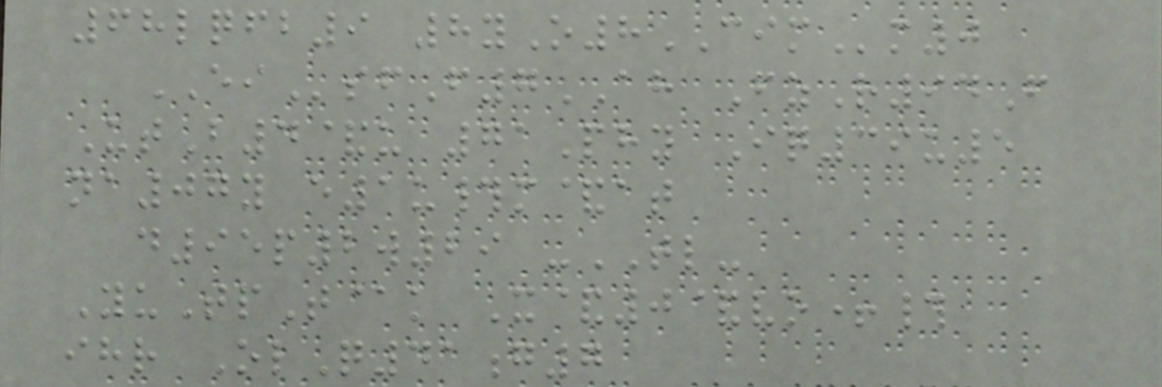68lqfb9 8yO8CIMm0
EIsfF7AH FzR94F
UtB4&u 71Phy Iq39u5
na07y e1u#m&at
d95p2w29 -TL-
YuTpT@k X&0&vo+#
ihr OlQ41g7
